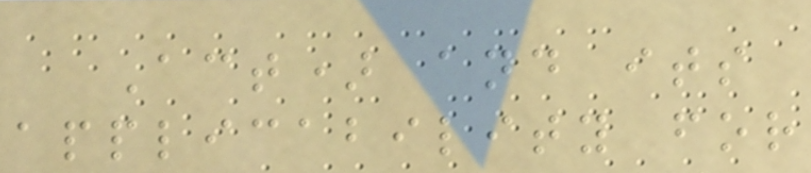Act) and its
applicability for
